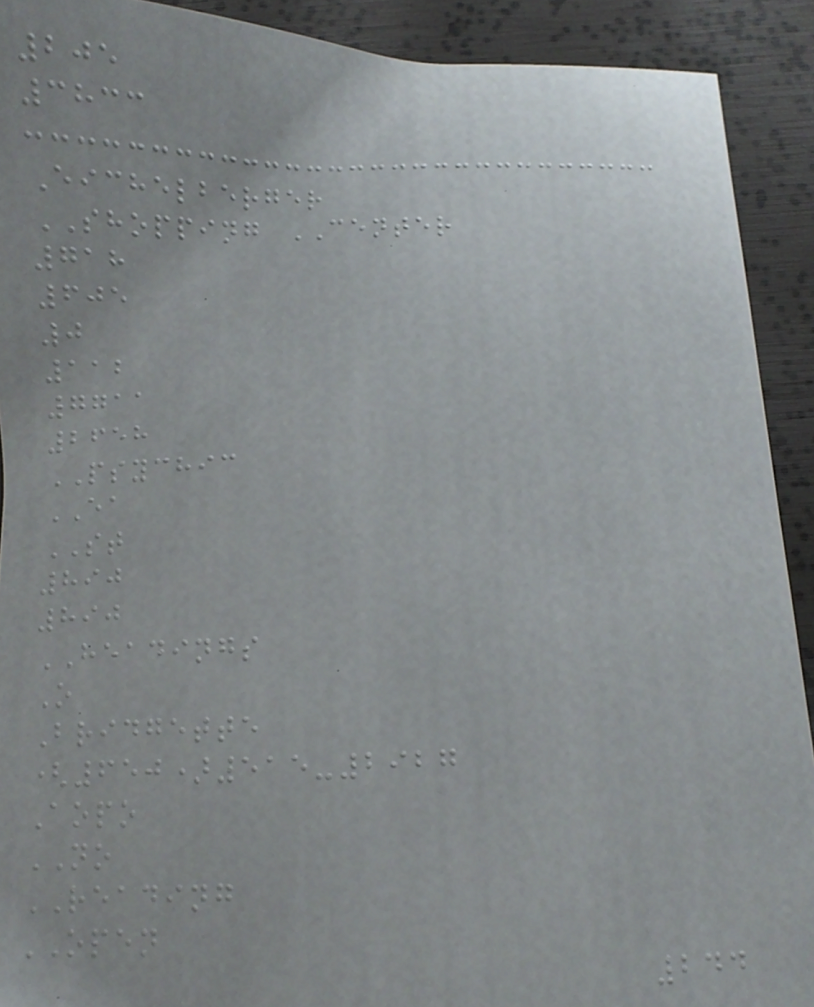205
3833
Eichelberger
SHOPPING CENTER
718
605
0
112
7711
2658
PSYCHIC
EA
ST
890
890
HEADINGS
O
Bridgette
(650)515-2927
Aopo
NO
READING
OPEN
244
